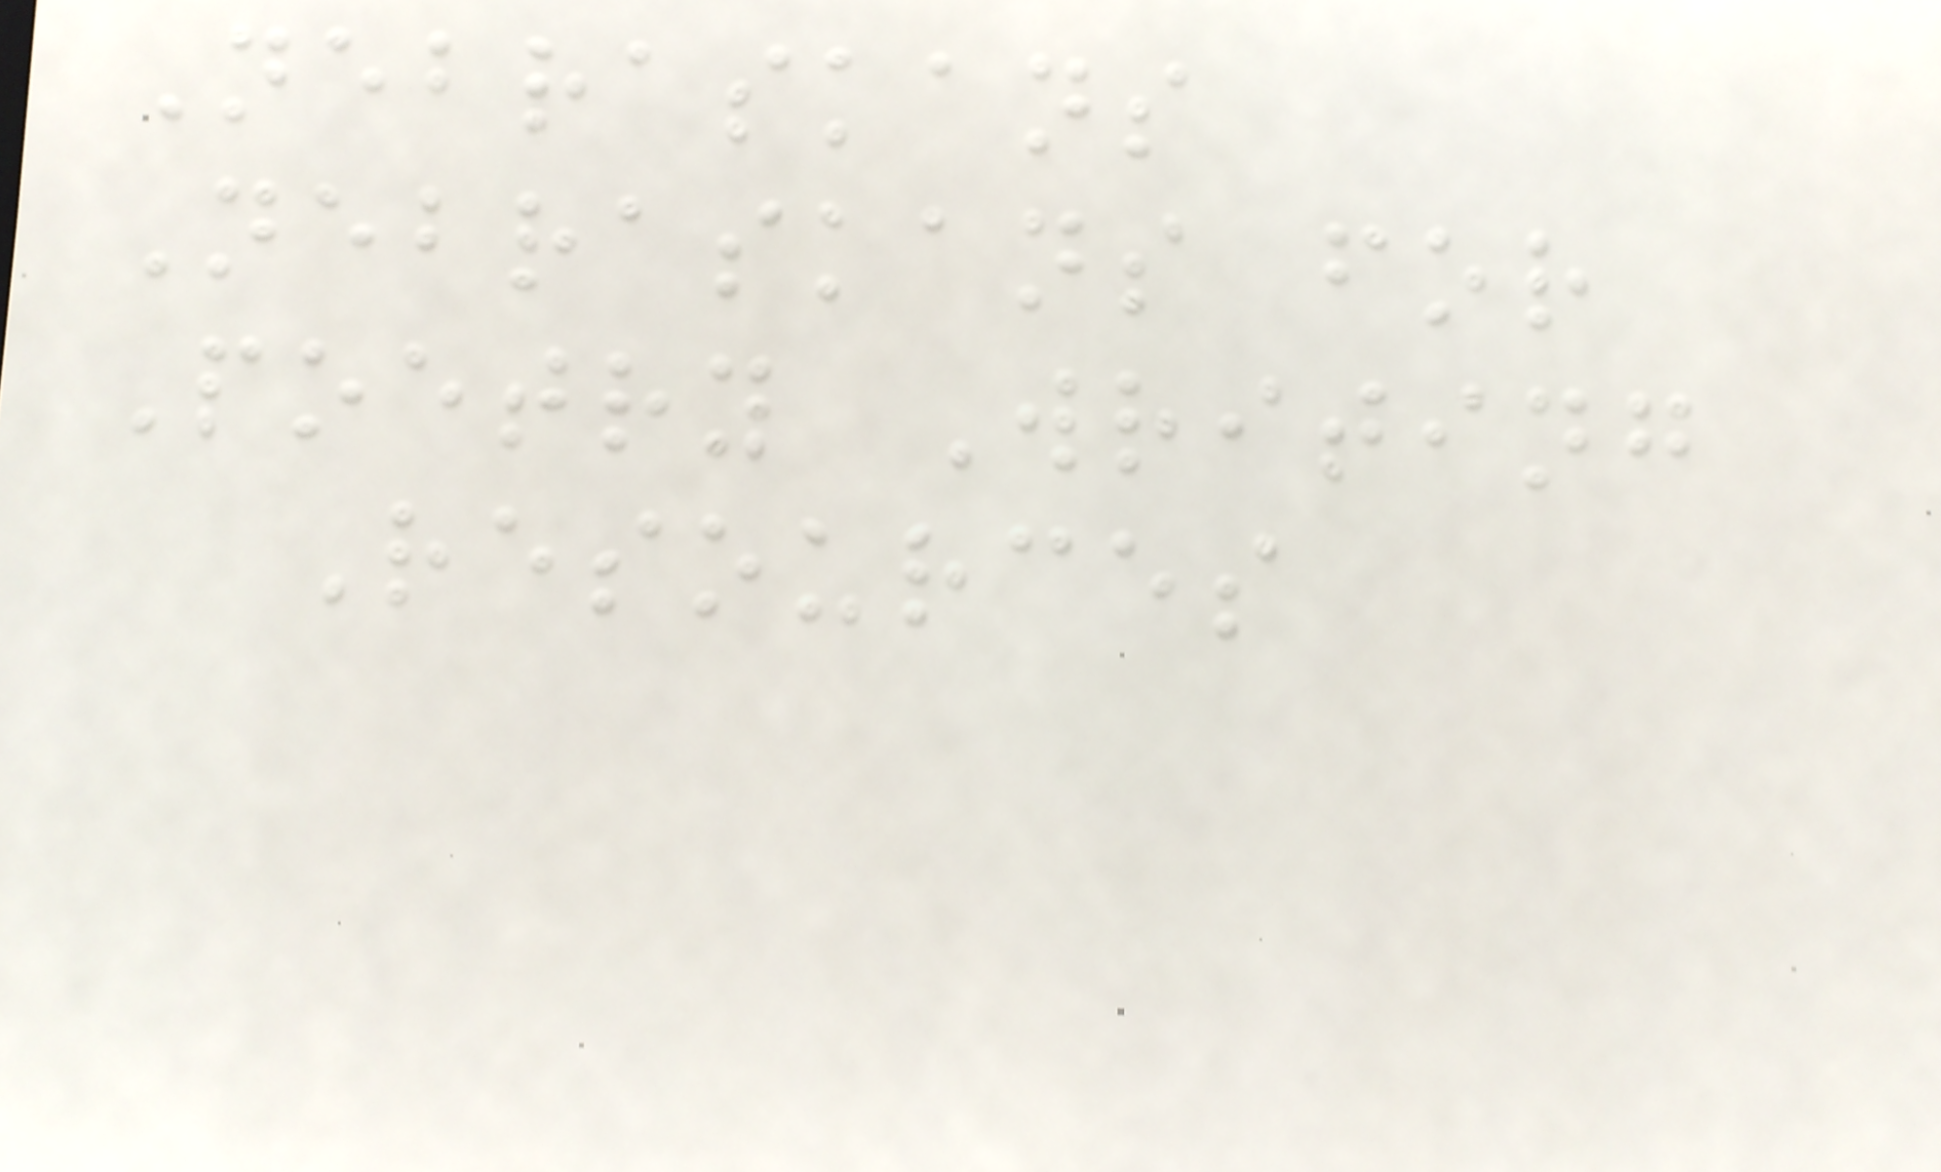Nebraskans
Nebraskans for
Poetry Writing
Resources
